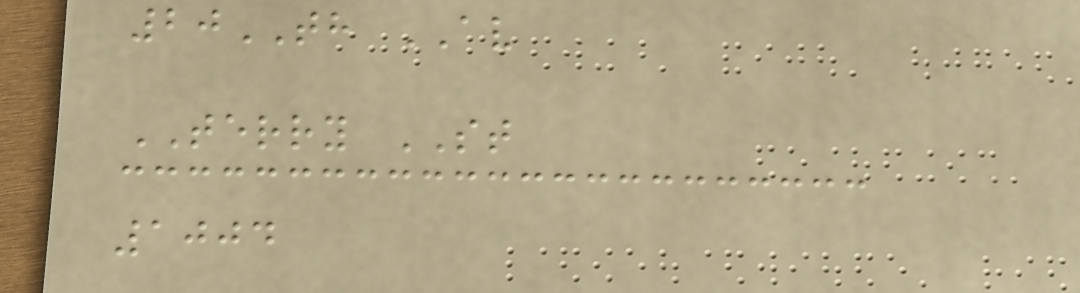20TH AV
TERRY ST
1004
